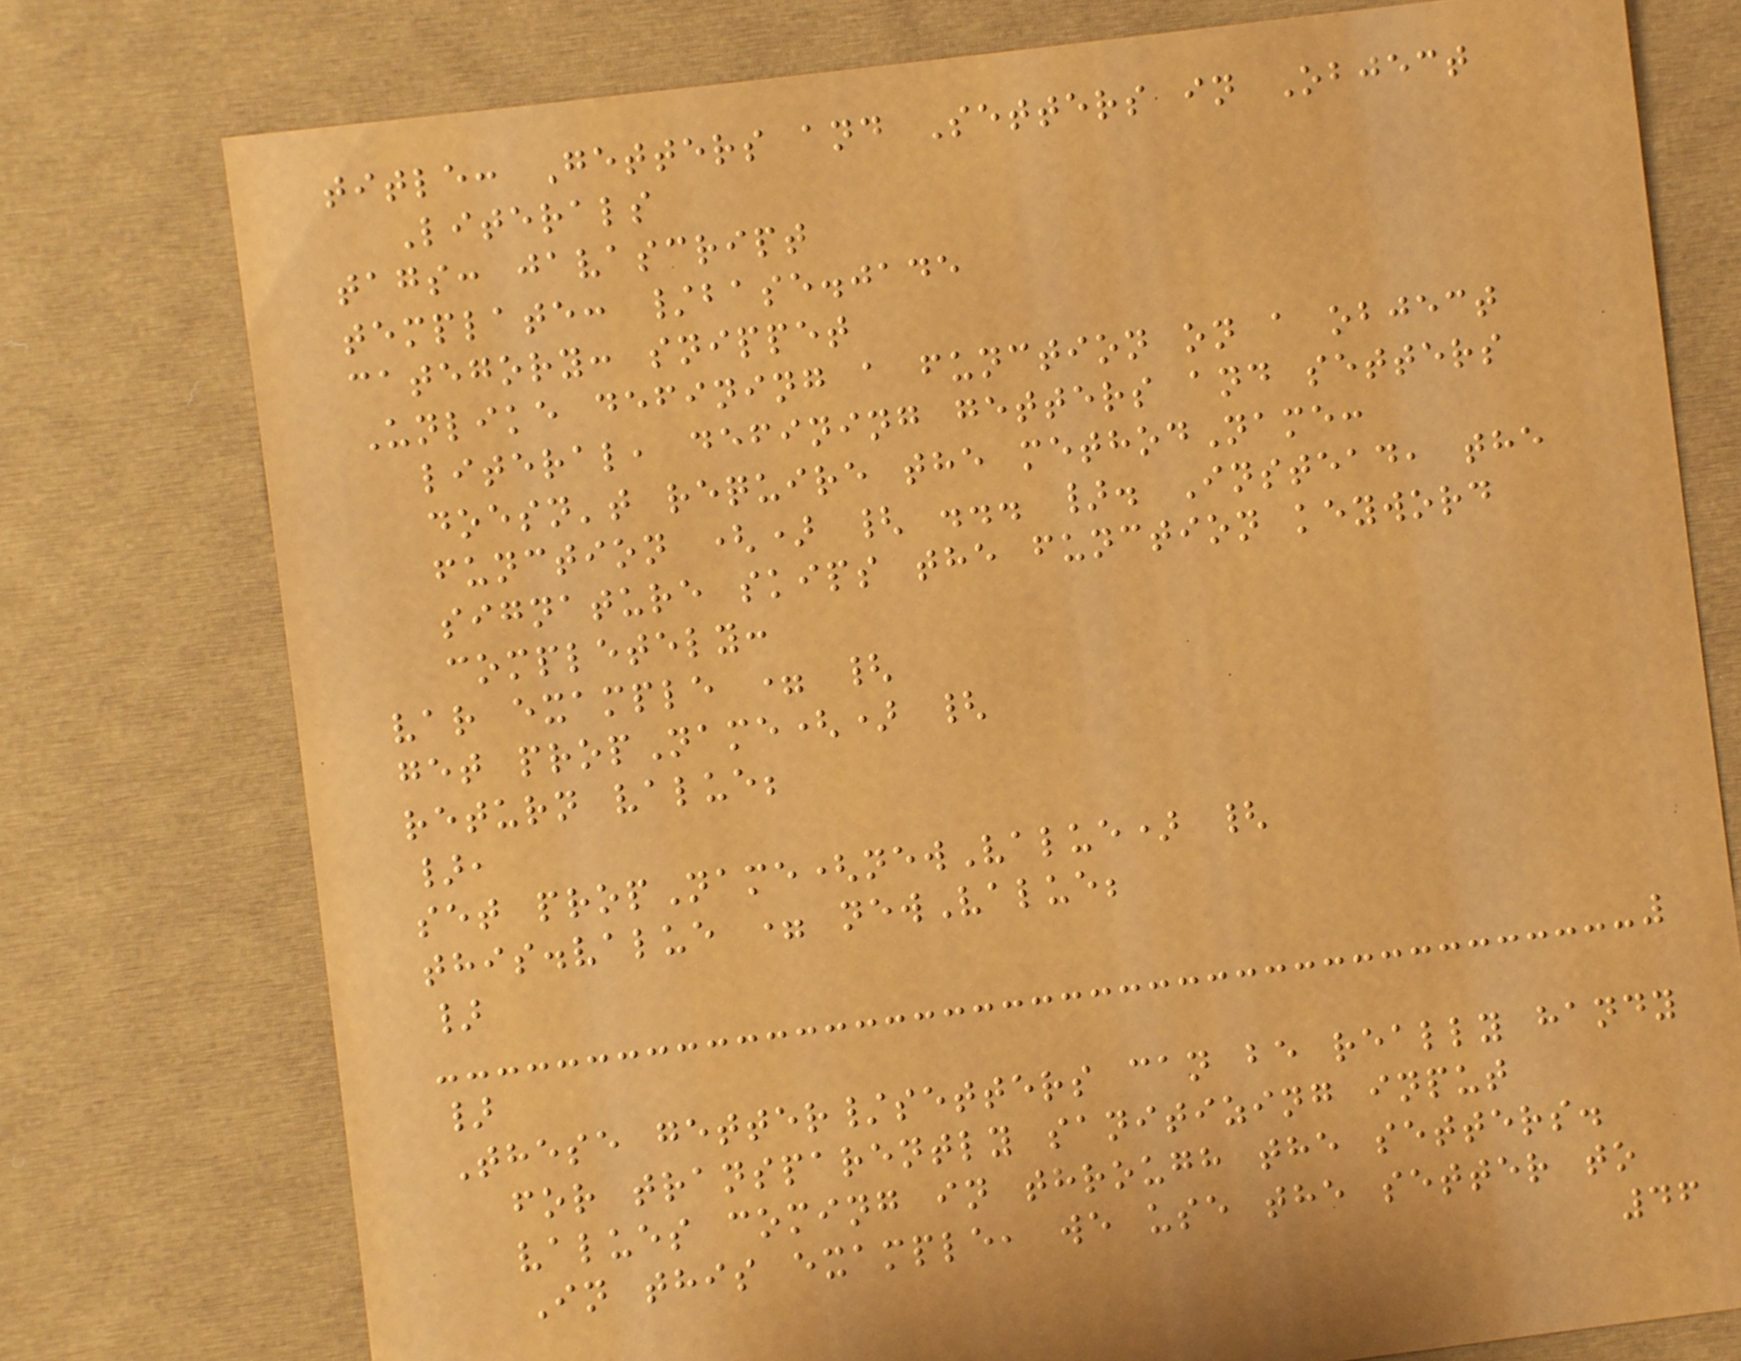title: Getters and Setters in Object
Literals
tags: javascript
template: /base.jade
category: snippet
Unlike defining a function on a object
literal, defining getters and setters
doesn't require the methodName:
function () { ... }. Instead, the
signature skips the function keyword
completely:
var example = {
get propName() {
return value;
},
set propName(newValue) {
this.value = newValue;
}
}
These getter/setters can be really handy
for transparently sanitizing input
values coming in through the setters.
In this example, we use the setter to
46
